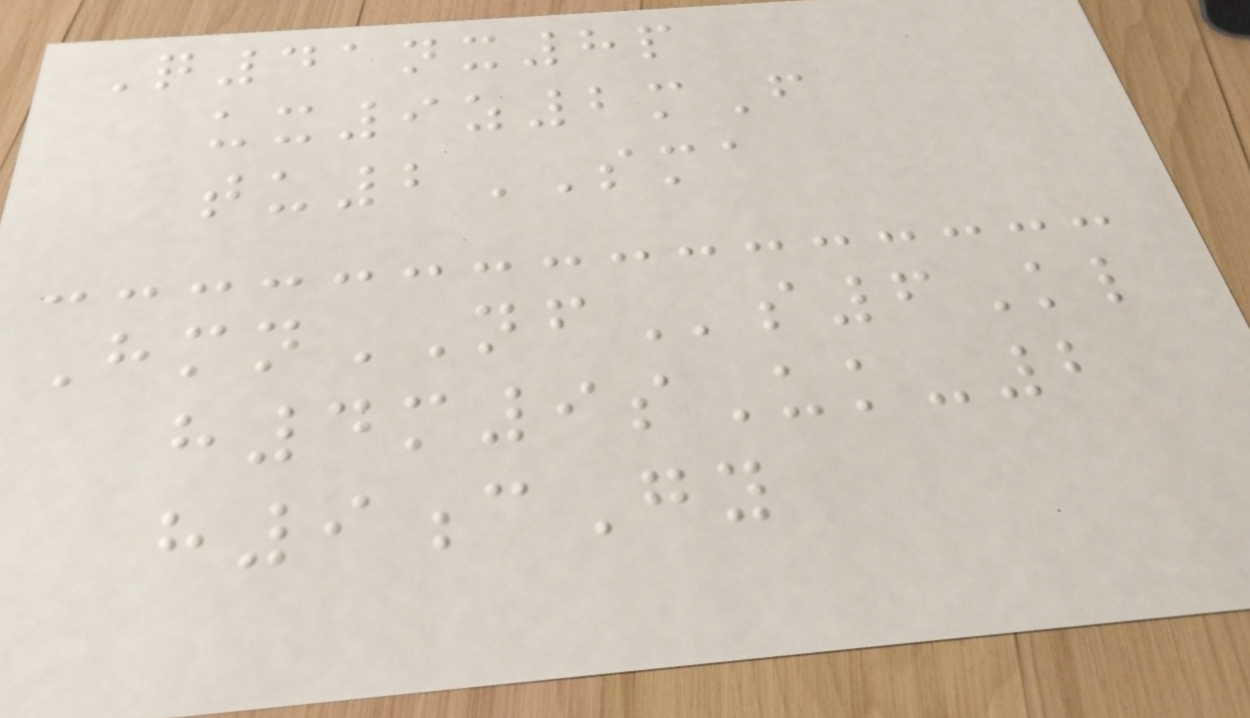Q41nx8p
ux9z2mF
tu2SMA
HmnNFs6Kl
h4m9sUk-2
h9cGy
